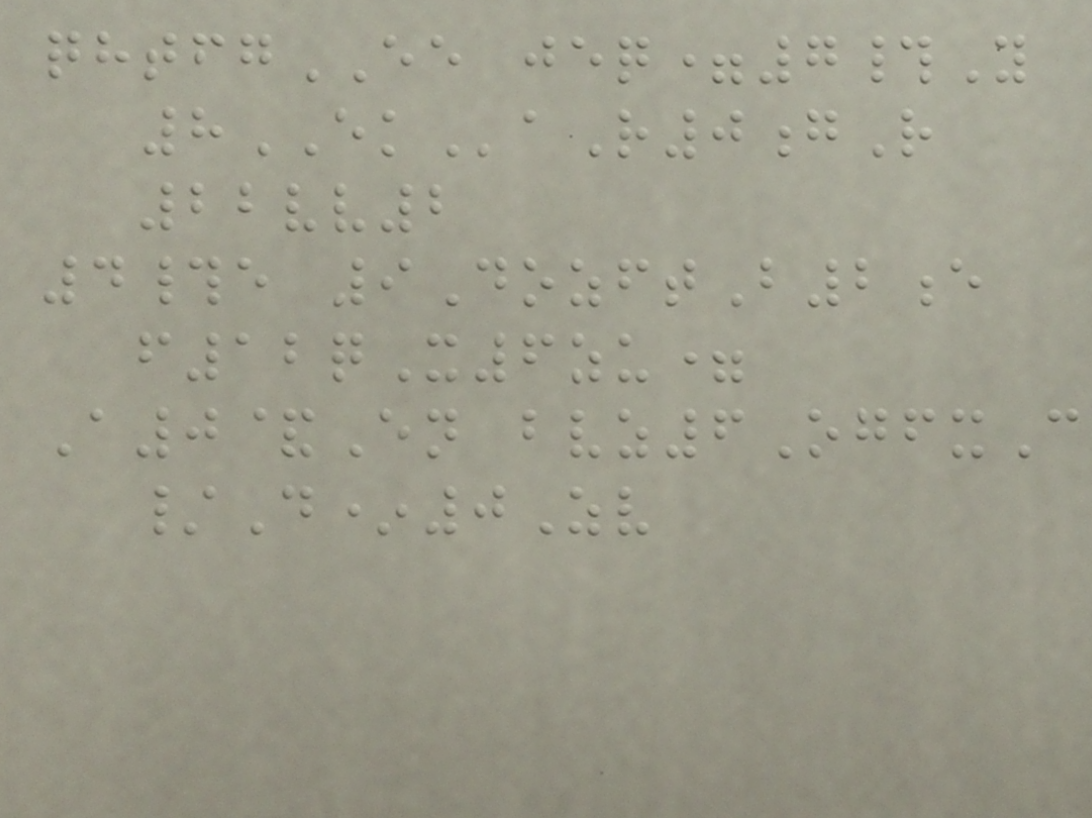qhtfgEE jeq=7#Y
8EKaR0gR
22vv2
4#e 9DozftB2e
f12qX6zu=
A0&En bvz6OgfxC
/D*0Zv
